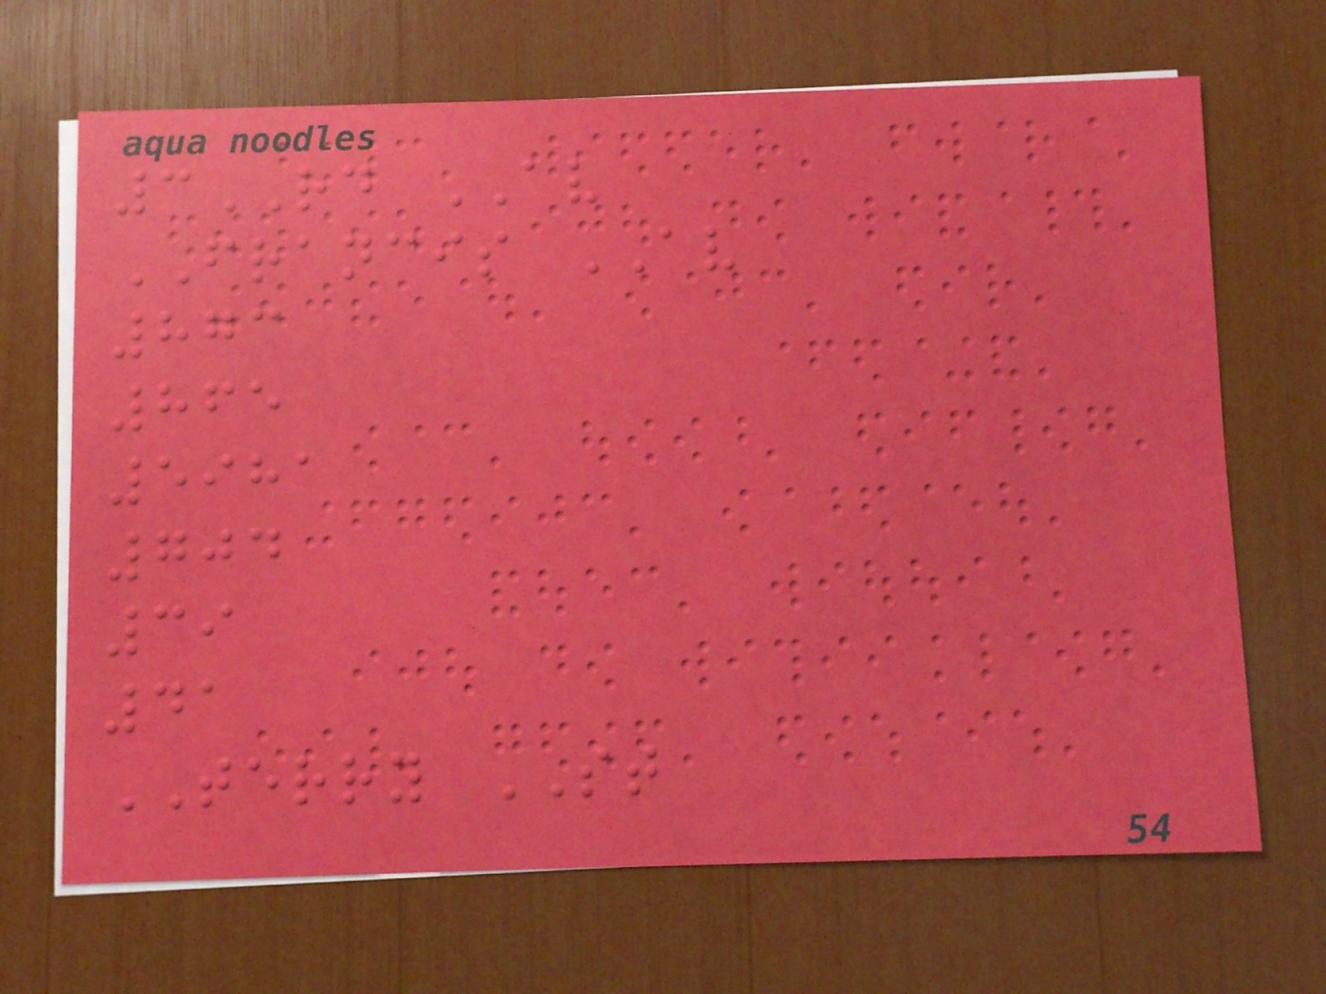3RD AV
FRANCIS AV
873
865
5981
704
39
41
TERRY ST
